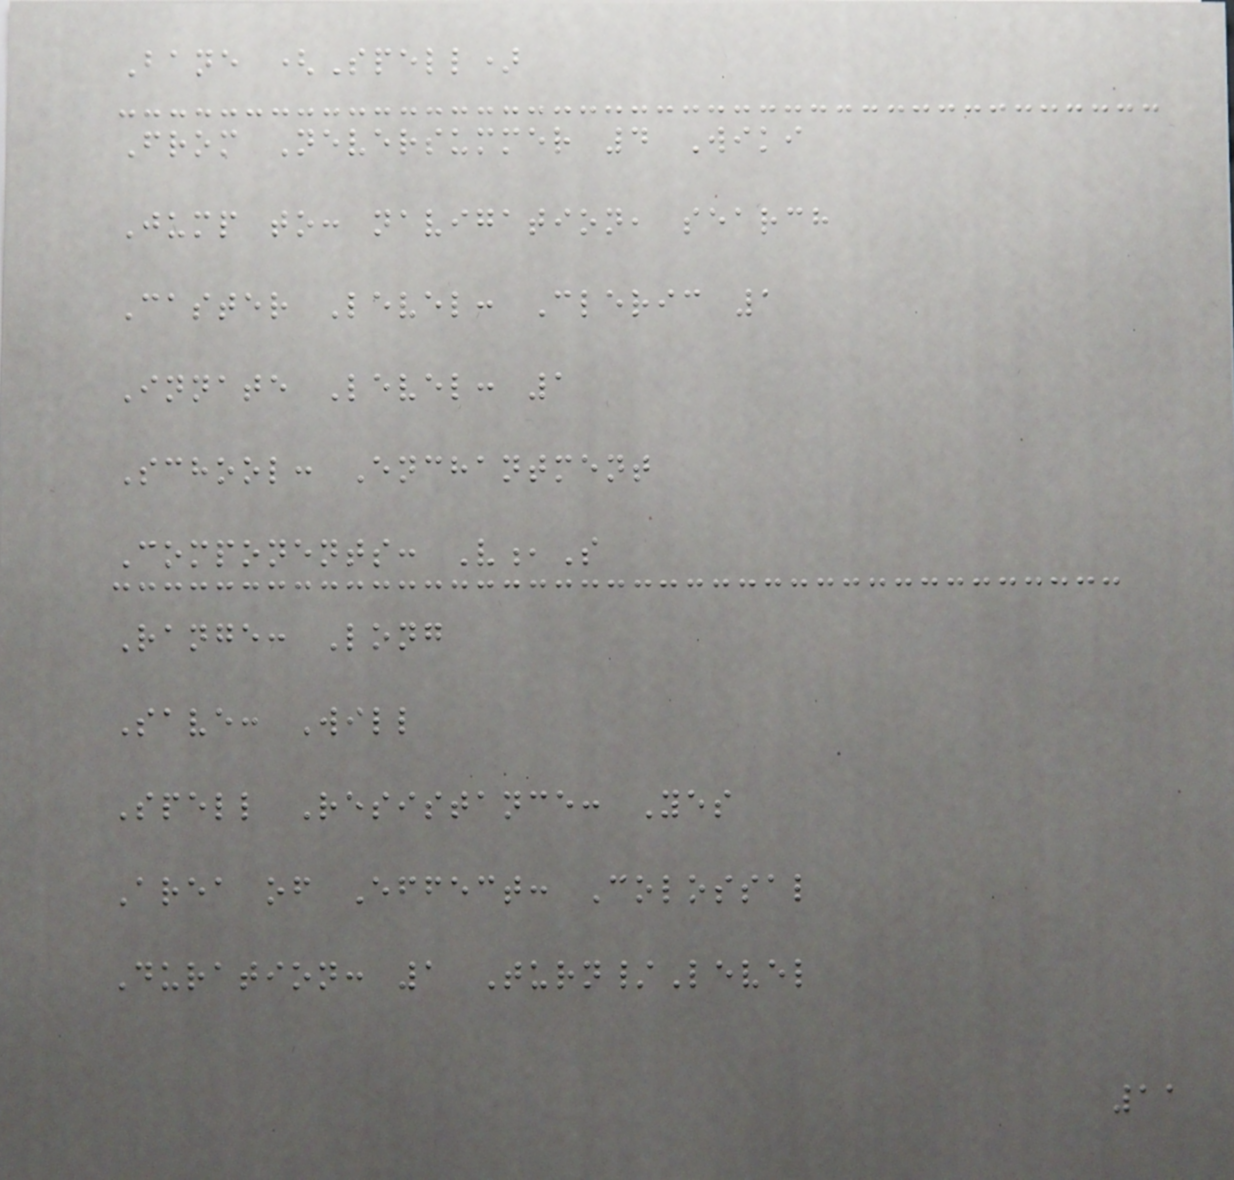Bane (Spell)
From Neversummer 4 Wiki
Jump to: navigation, search
Caster Level: Cleric 1
Innate Level: 1
School: Enchantment
Components: V,S
Range: Long
Save: Will
Spell Resistance: Yes
Area of Effect: Colossal
Duration: 1 Turn/Level
11
